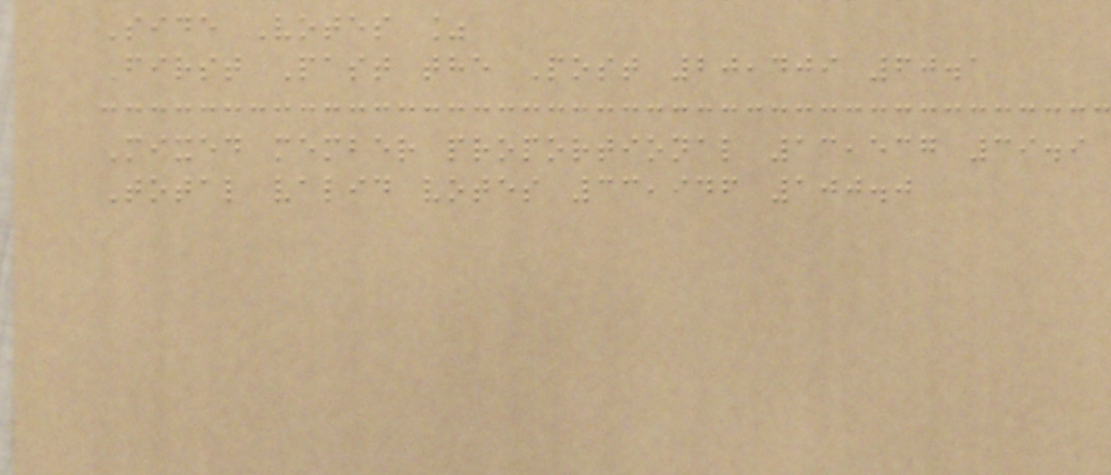Side Votes %
First Past the Post 20,409 60.1
Mixed member proportional 13,537 39.9
Total valid votes 33,946 100.0
